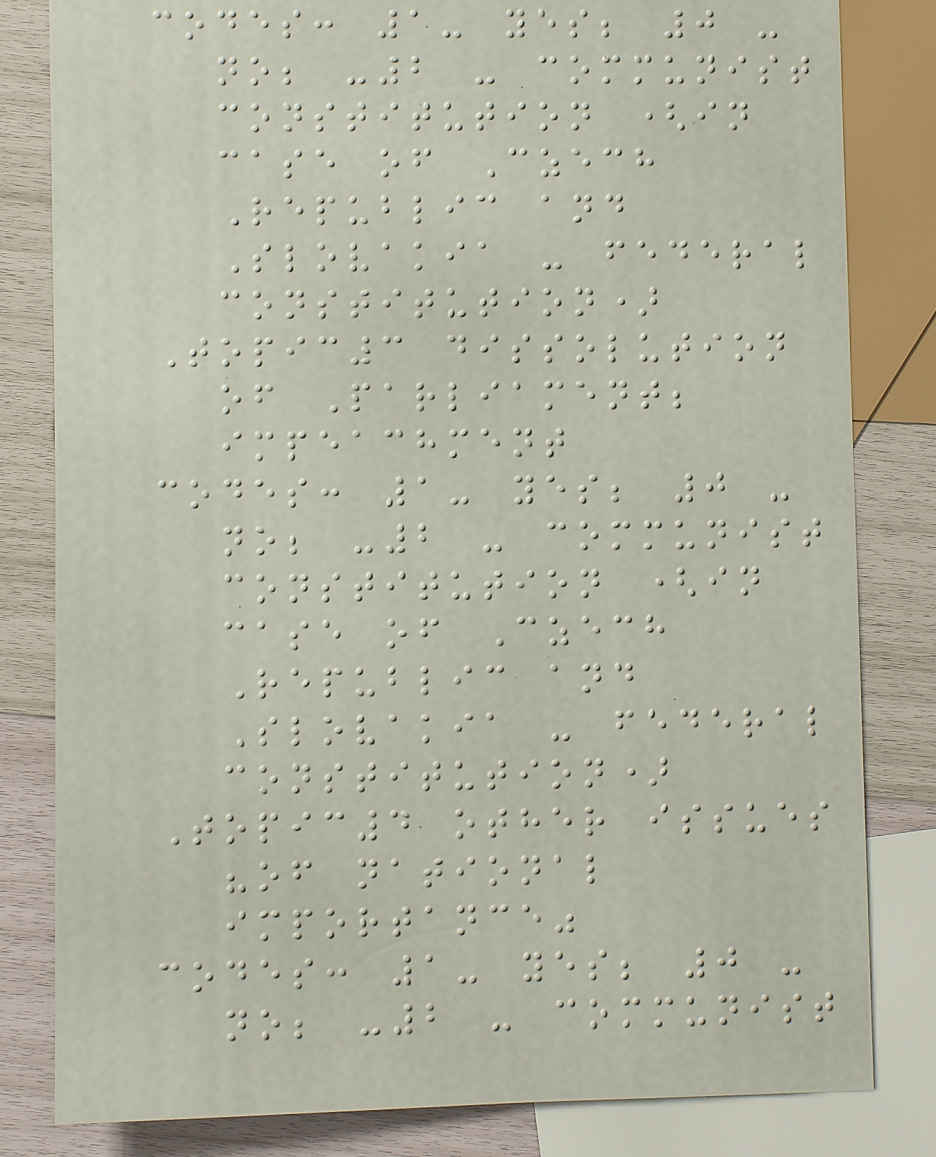codes: 1- yes; 0 -
no; -2 - communist
constitution (in
case of Czech
Republic and
Slovakia - federal
constitution)
Topic3 dissolution
of Parliament;
impeachment
codes: 1- yes; 0 -
no; -2 - communist
constitution (in
case of Czech
Republic and
Slovakia - federal
constitution)
Topic4 other issues
"of national
importance"
codes: 1- yes; 0 -
no; -2 - communist
